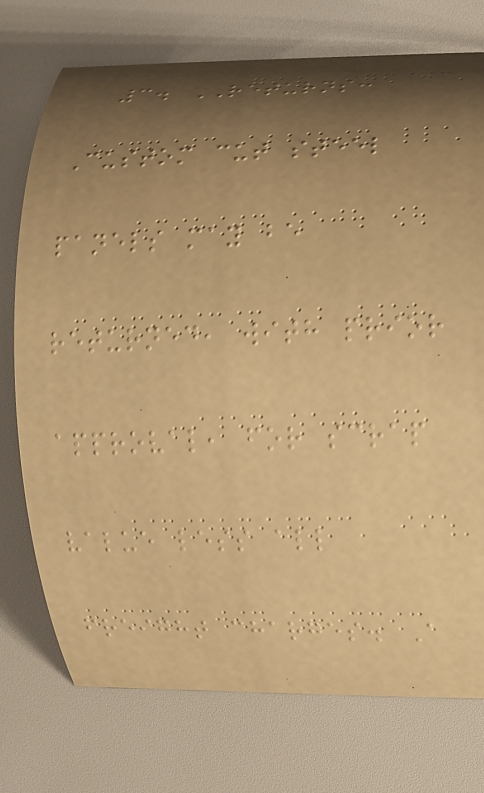3. RETURNS:
Custom cut steel
panels may be
returned, with prior
approval, for scrap
value less all
freight charges. A
